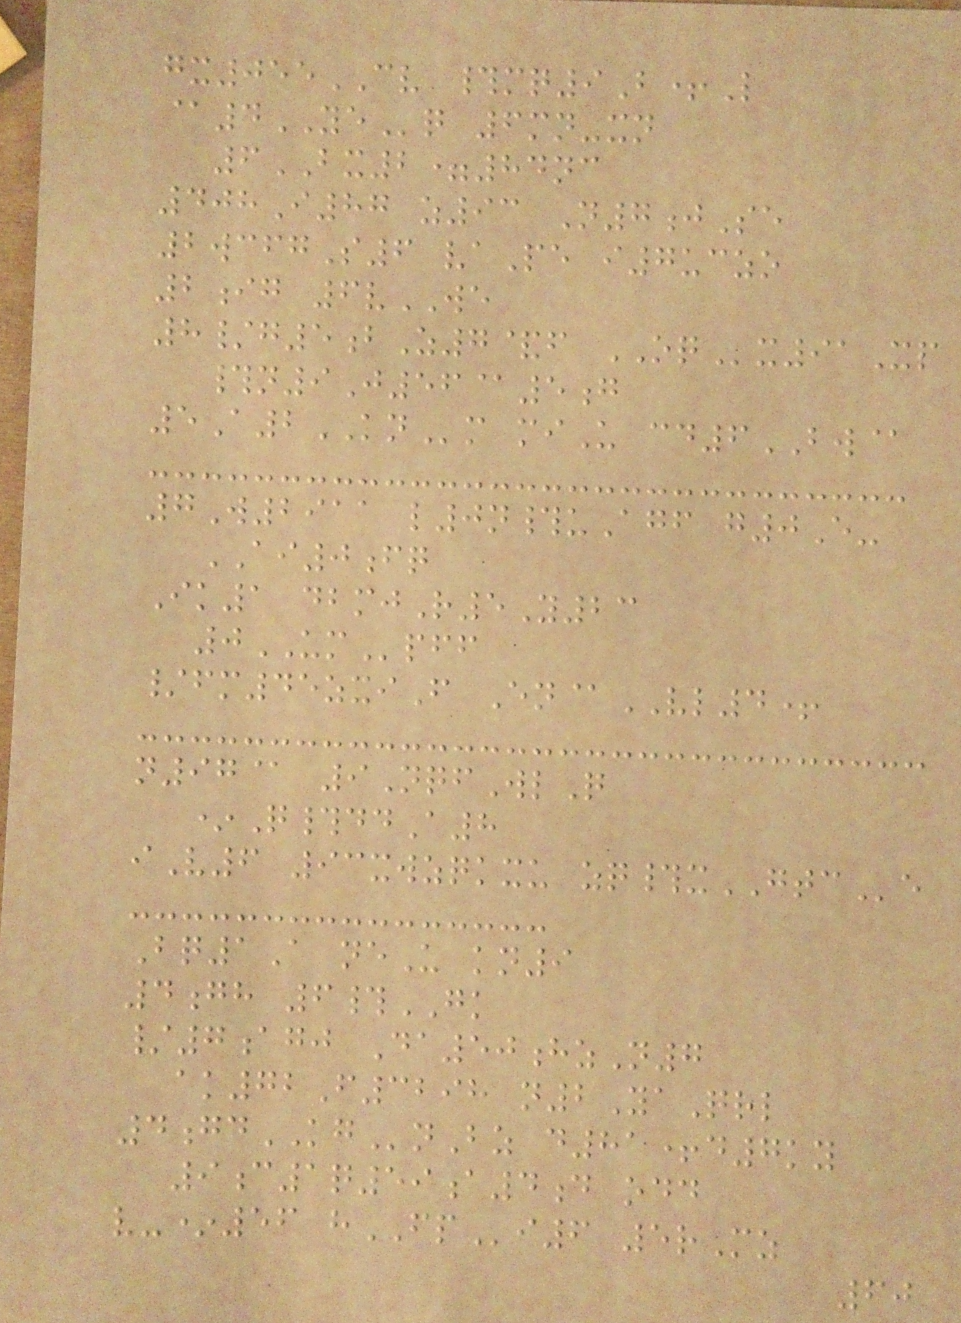gx055CV #mq9B+L
@4YEq 6mn-xn
6BX2=84nc
408I87 z93 N7jSe
2wcfgS6 vaPe i7uczo
2ig 6vWE
8/g5bZ7&f OQx91Xp
#n9J56@5g
5A2KNm miU cd6BW@
7W2911 l0n#uAgf g0E-
AI0fq
Ik1 dbmjR5Y23
0UMpff
/fm45zxiF En@VL4+
n97@ 9NqfWlQ
*Q#ddA8
iV6 93xwzqkxu zq#xGTCe
Bq1A neU kn9
4gh 6#GK
/7agj Da50hzN7
ak72F3298 n2YaQrl
4gdKGnBz d81+d7ky
9c1q59a4d odd
v-*56 hFPi6 5rMz
60
